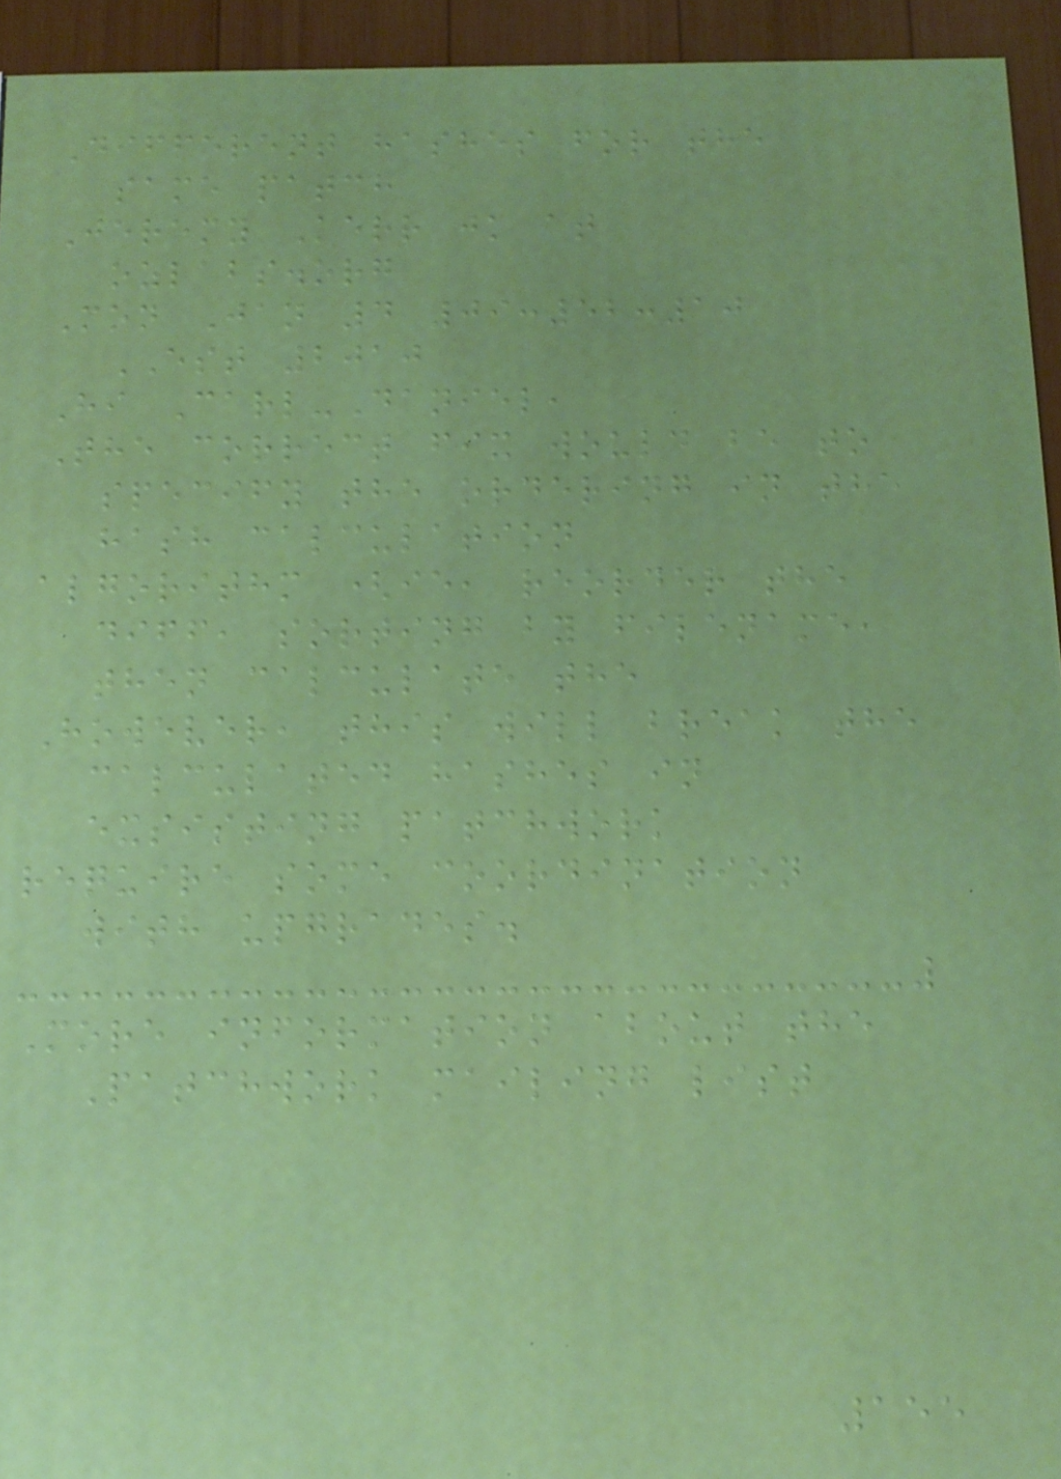Different hashes for the
same patch
Jeremy Kerr jk at
ozlabs.org
Mon Jan 4 09:52:10
EST 2010
Hi Carl-Daniel,
The correct fix would be to
specify the ordering in the
hash calculation
algorithm (ie, reorder the
diff, sorting by filename,
then calculate the
However, this will break the
calculated hashes in
exsisting patchwork
require some coordination
with upgrades.
More information about the
Patchwork mailing list
155
